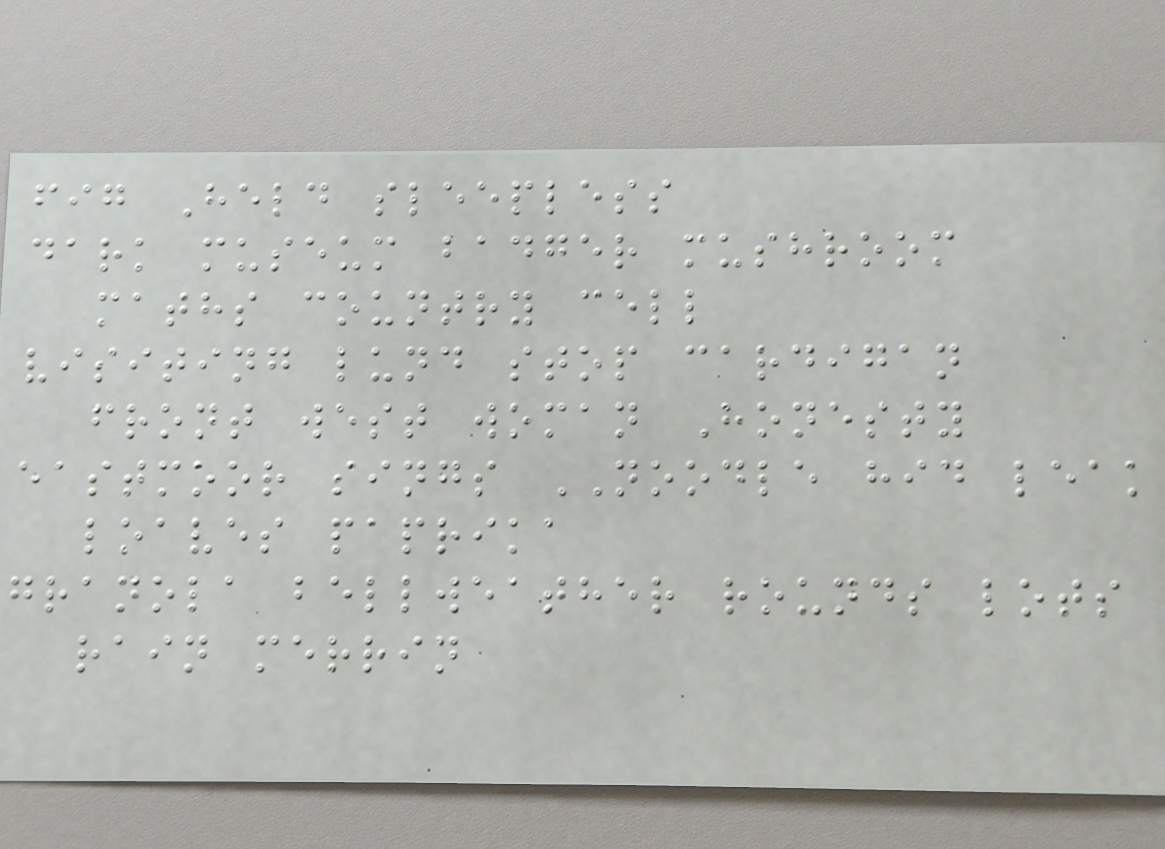fig Held sleepless
dark museum badger mushroom
maths country cell
visiting lund stop cardigan
front west woman Honesty
eastmoor sings NOODLE hid leak
loaves paprika
granola bellweather rounds lots
rain merrin
